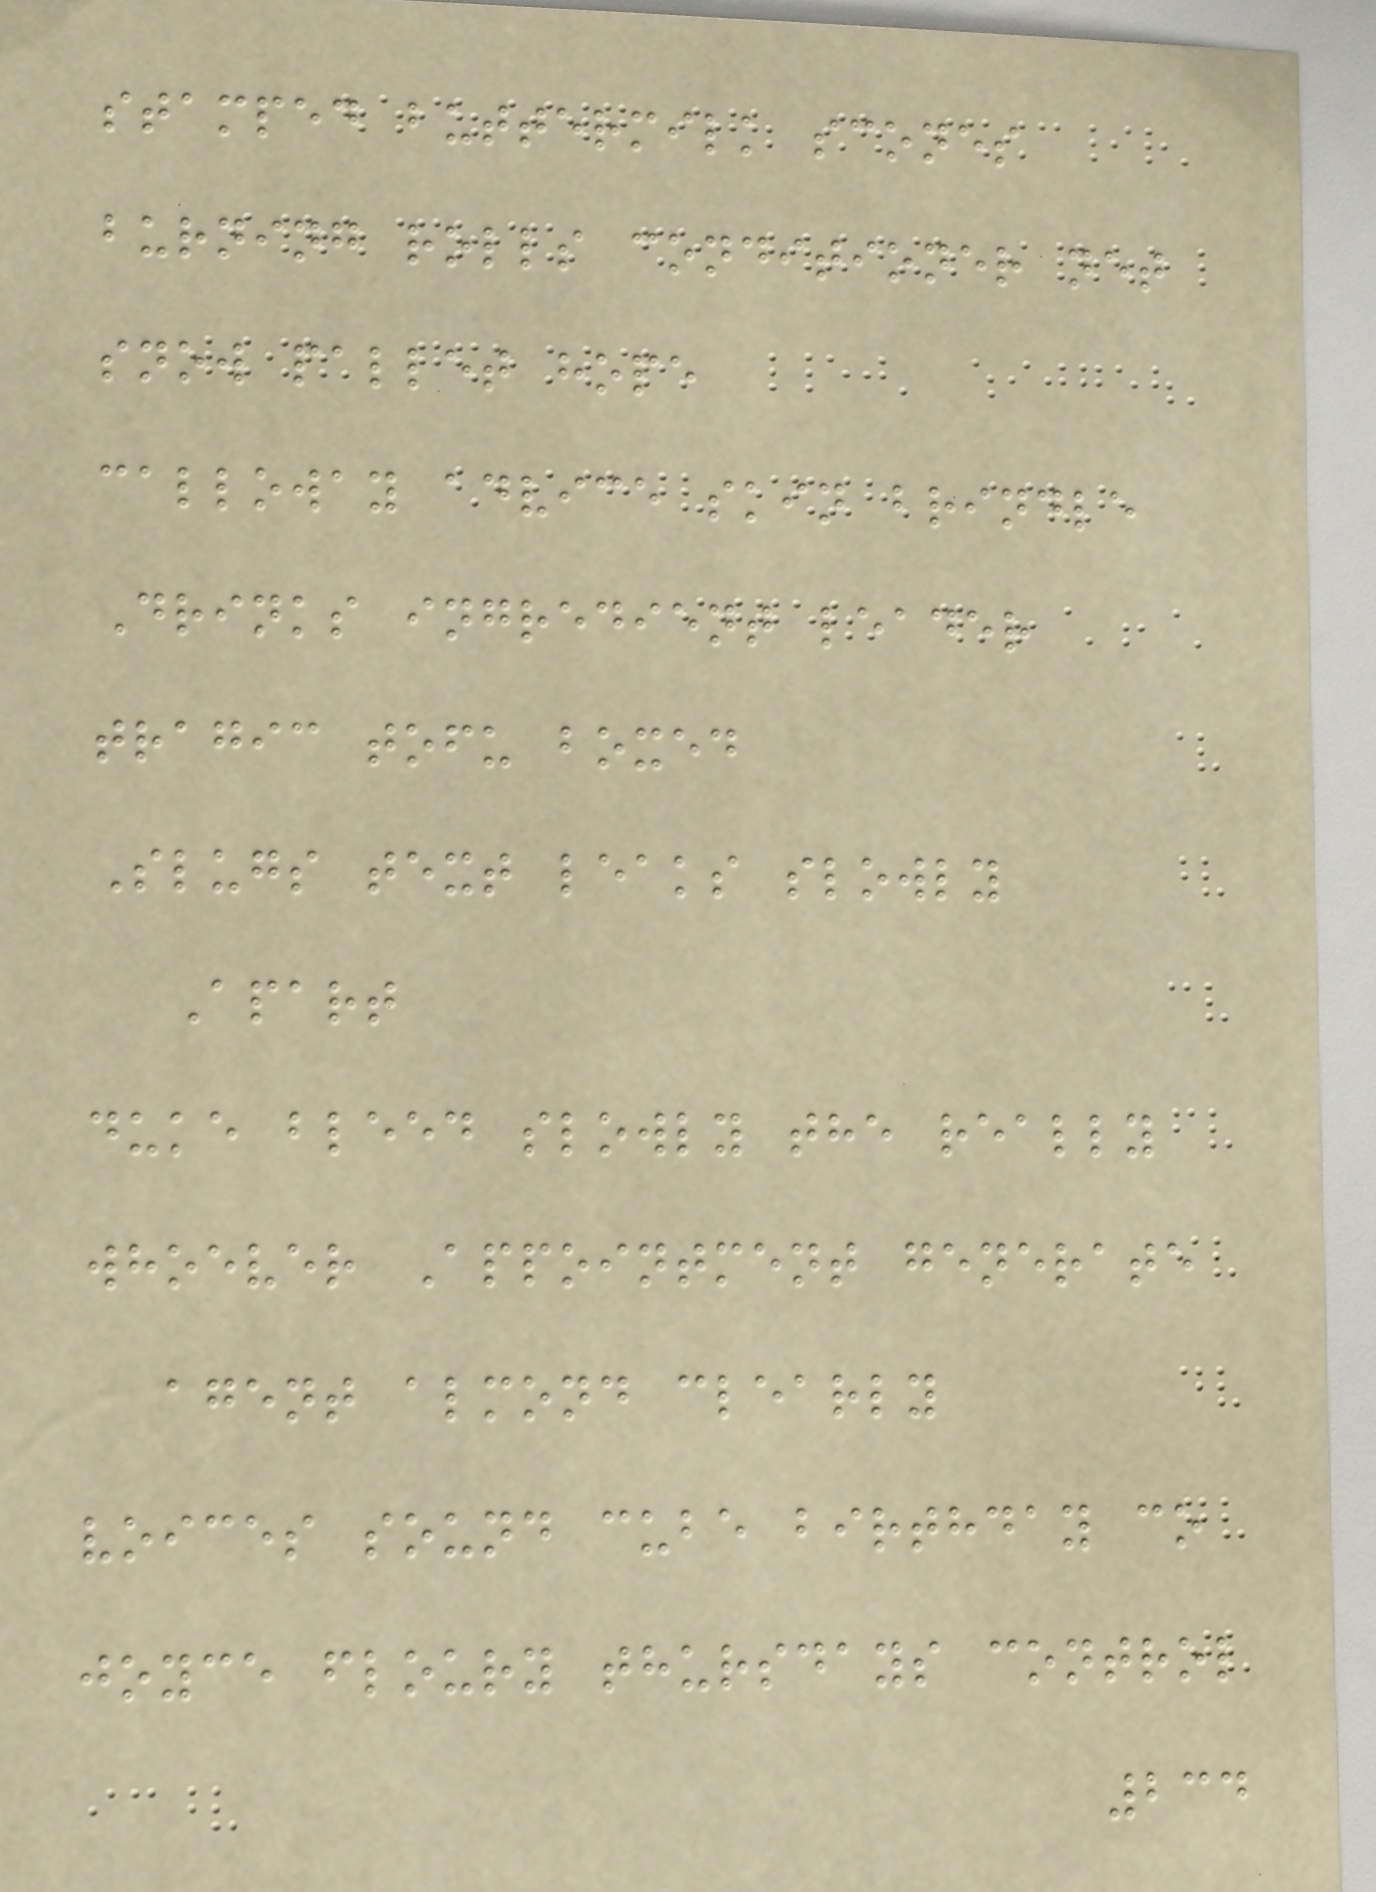stamped buttermilk scones
burning rolls conditioner net
snow pallet hope
calloway advice skin brindle
Drinks ingredient leader
tragic tofu boxed
Slugs text leaks slowly
Apart
duke bleed slowly the really
whoever Appointment generate
agent almond clearly
voices sound cube birthday co
joyce floury thursdays control
234
